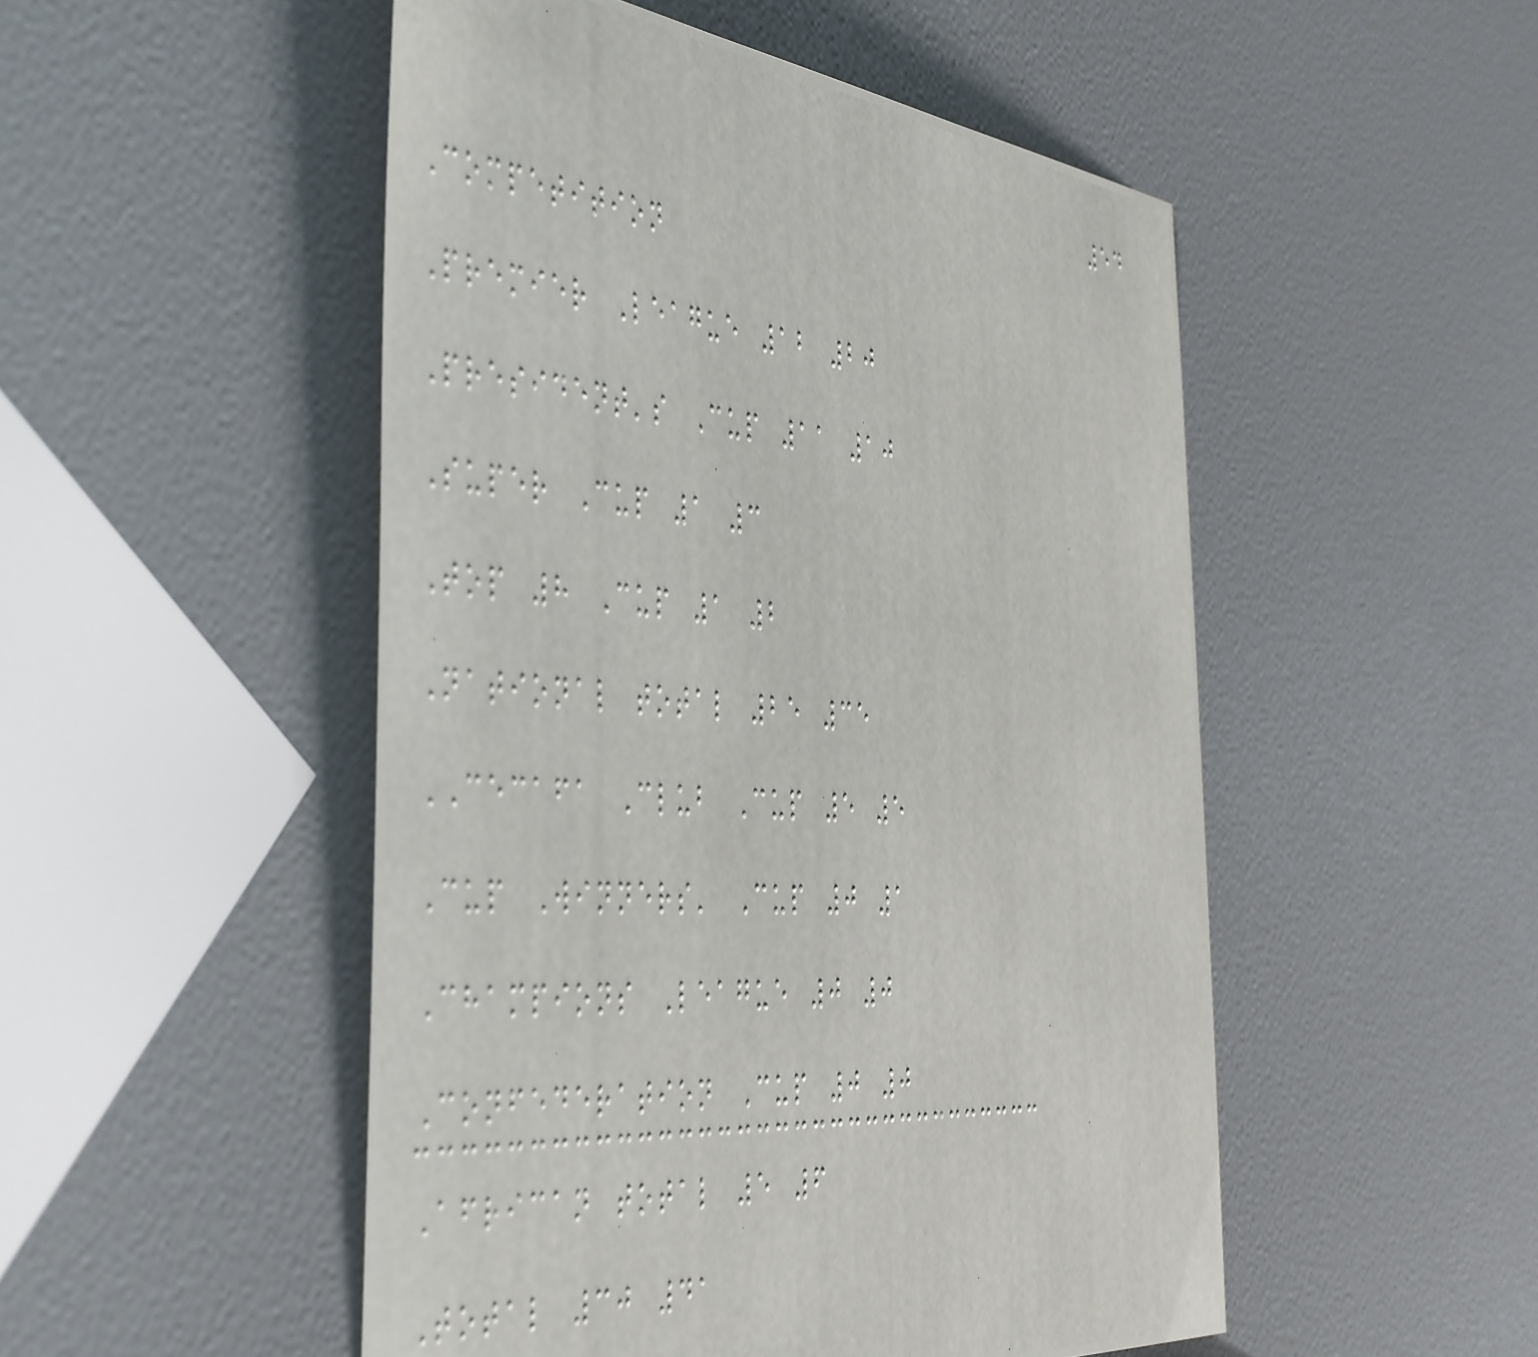54
Competition
Premier League 12 20
President's Cup 11 10
Super Cup 1 3
Top 8 Cup 1 2
National total 25 35
CECAFA Club Cup 5 5
Cup Winners' Cup 0 1
Champions League 0 0
Confederation Cup 0 0
African total 5 6
Total 30 41
